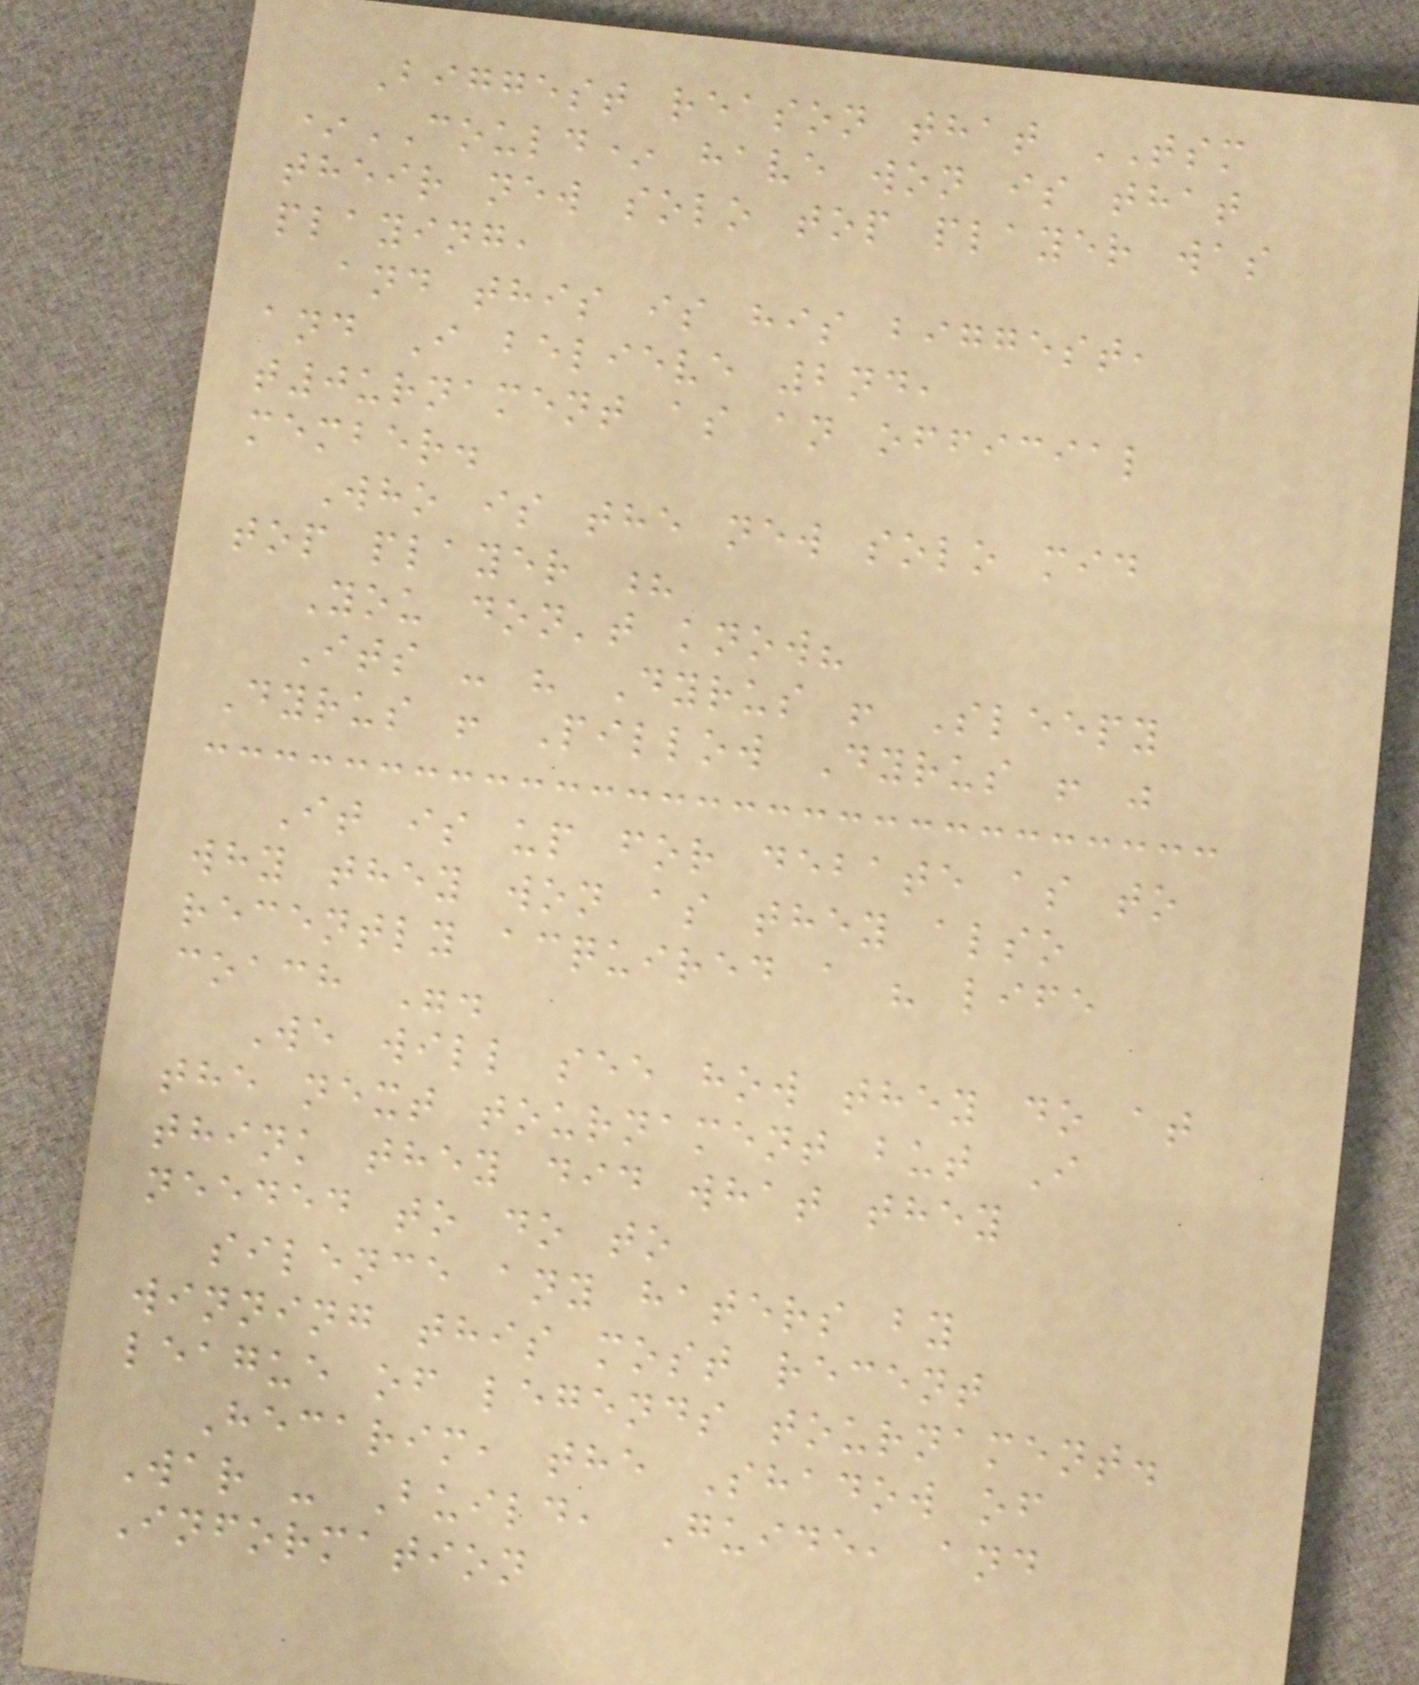Biggest reason that TSM
*COULD* have won is that
their new solo top player was
playing,
and this is his biggest,
and I believe 2nd,
t0urnament as an official
member.
Who is the new solo mid
top player ?
You don't know?
Its - " Dyrus ! Sleepy
Dyrus ! Pillow Dyrus ! "
It is up for debate as to
why they won as they also
recently acquired a " life
coach ".
We will see how they do at
the next tournament but I
think they did what they
needed to do to
silence any haters by
winning this most recent
league of legends tournament.
Hecarim, the Shadow of
War - Build, Guide, and
Information
